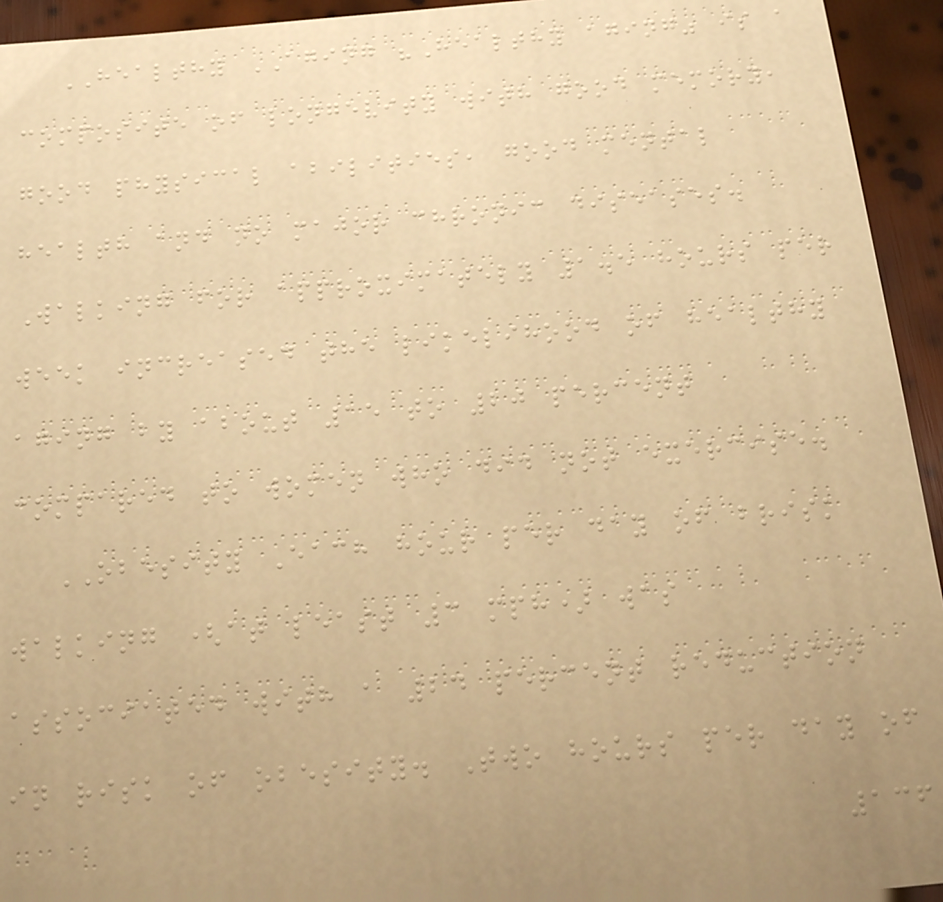HEALTHY AGING "Healthy aging" is a
composite of longevity with good memory,
good physical abilities, good mental
health and no major chronic diseases.
Walking for approximately 1.5 hours per
week increased the likelihood of healthy
aging by about 15 to 20 percent
compared to women who did not exercise.
OBESITY Each hour per day of brisk
walking (at least 3 mph) was
associated with a 24 percent reduction
in risk of obesity. Two hours per day of
136
